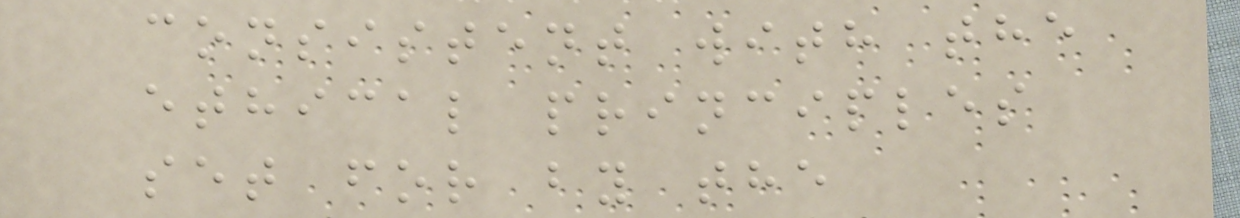consistent with the
ethical principles
set for by the
